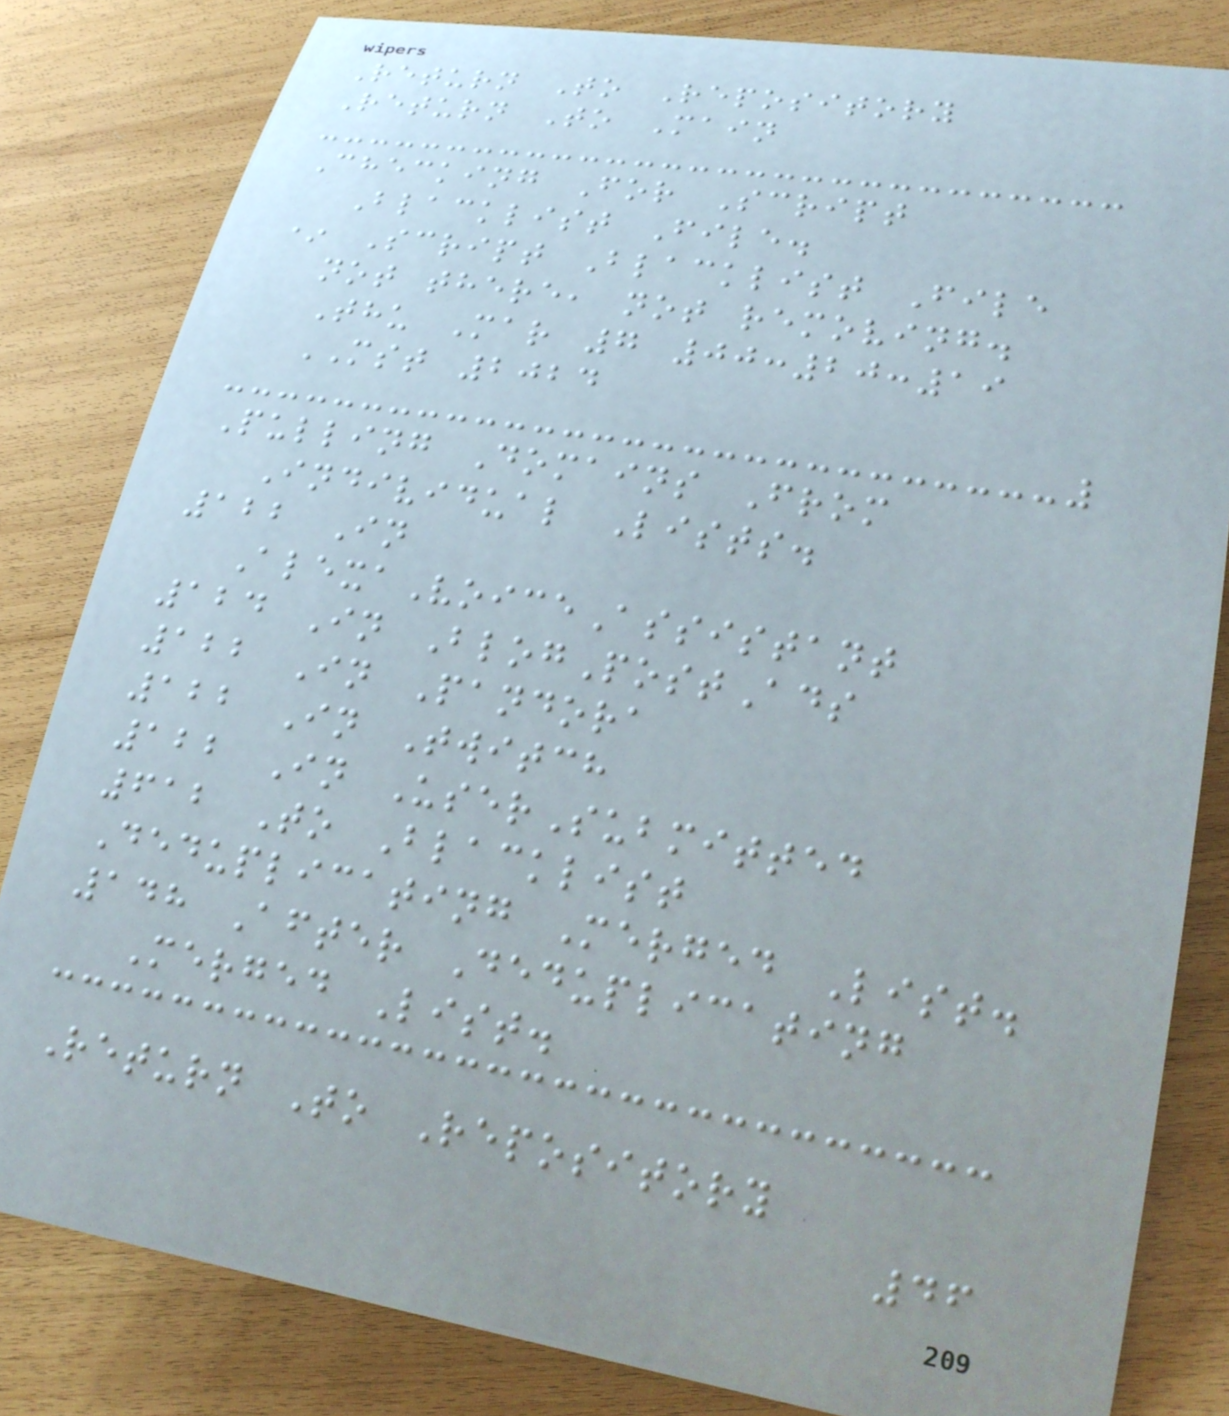Return To Repository
Return To Main
Checking For Script
Blacklist File.
* Script Blacklist File
not there, not removing.
Thu Mar 7 00:20:19
MST 2024
Pulling Domains From
Individual Lists.
122 In
AlexaVoiceAssistant
124 In BlogPostAds
122 In Pandora
122 In Twitch
122 In UserSubmitted
612 To Blacklist
Deduplicating Merged List.
148 After Deduplicating
Merged List.
Return To Repository
46
